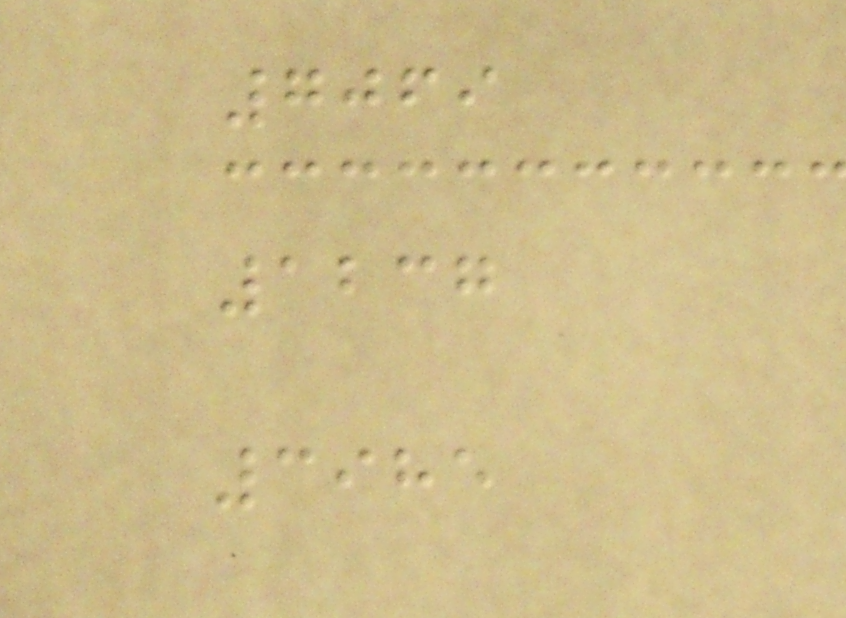7069
1237
3985
